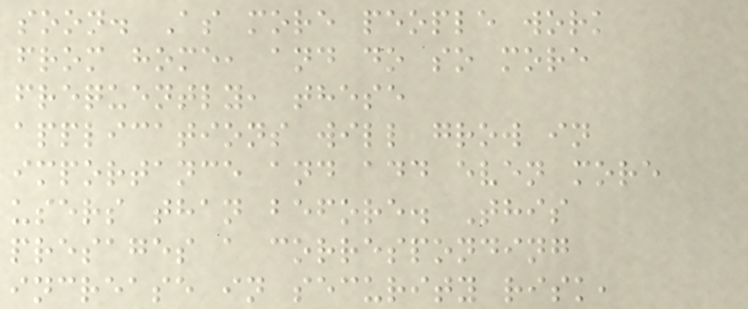soon. As more people work
from home, and do so more
frequently, these
applications will grow in
importance and add even more
users than before. This
presages a corresponding
increase in security risk,
